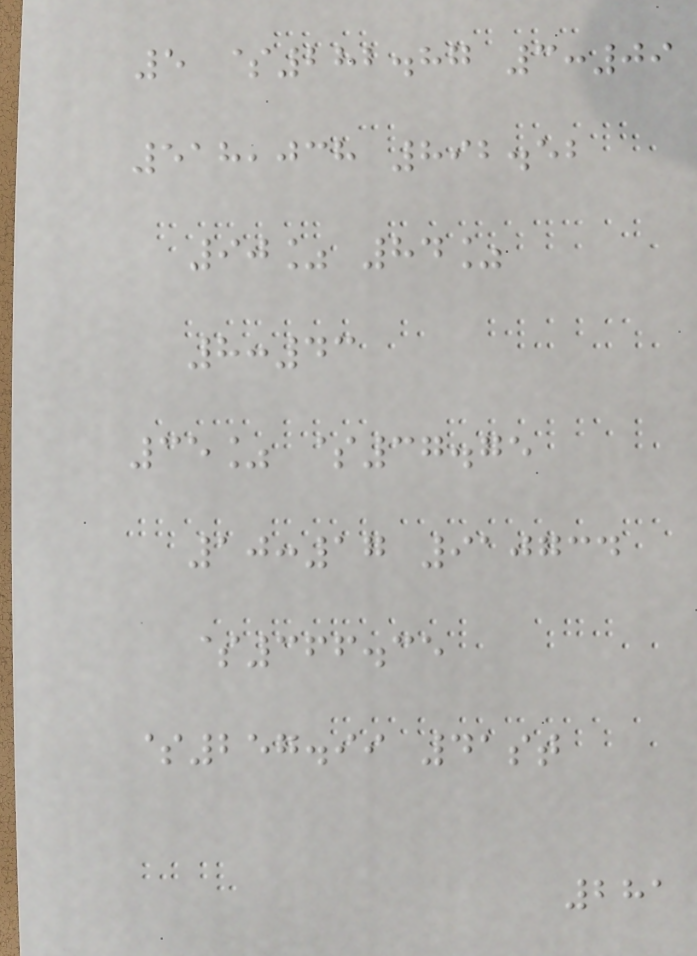5 $282.87 3:09
518,038 892.52
90% 84%
8:43
35% $37.75
10:17 910734
$366.35
$257.99 41st
281
